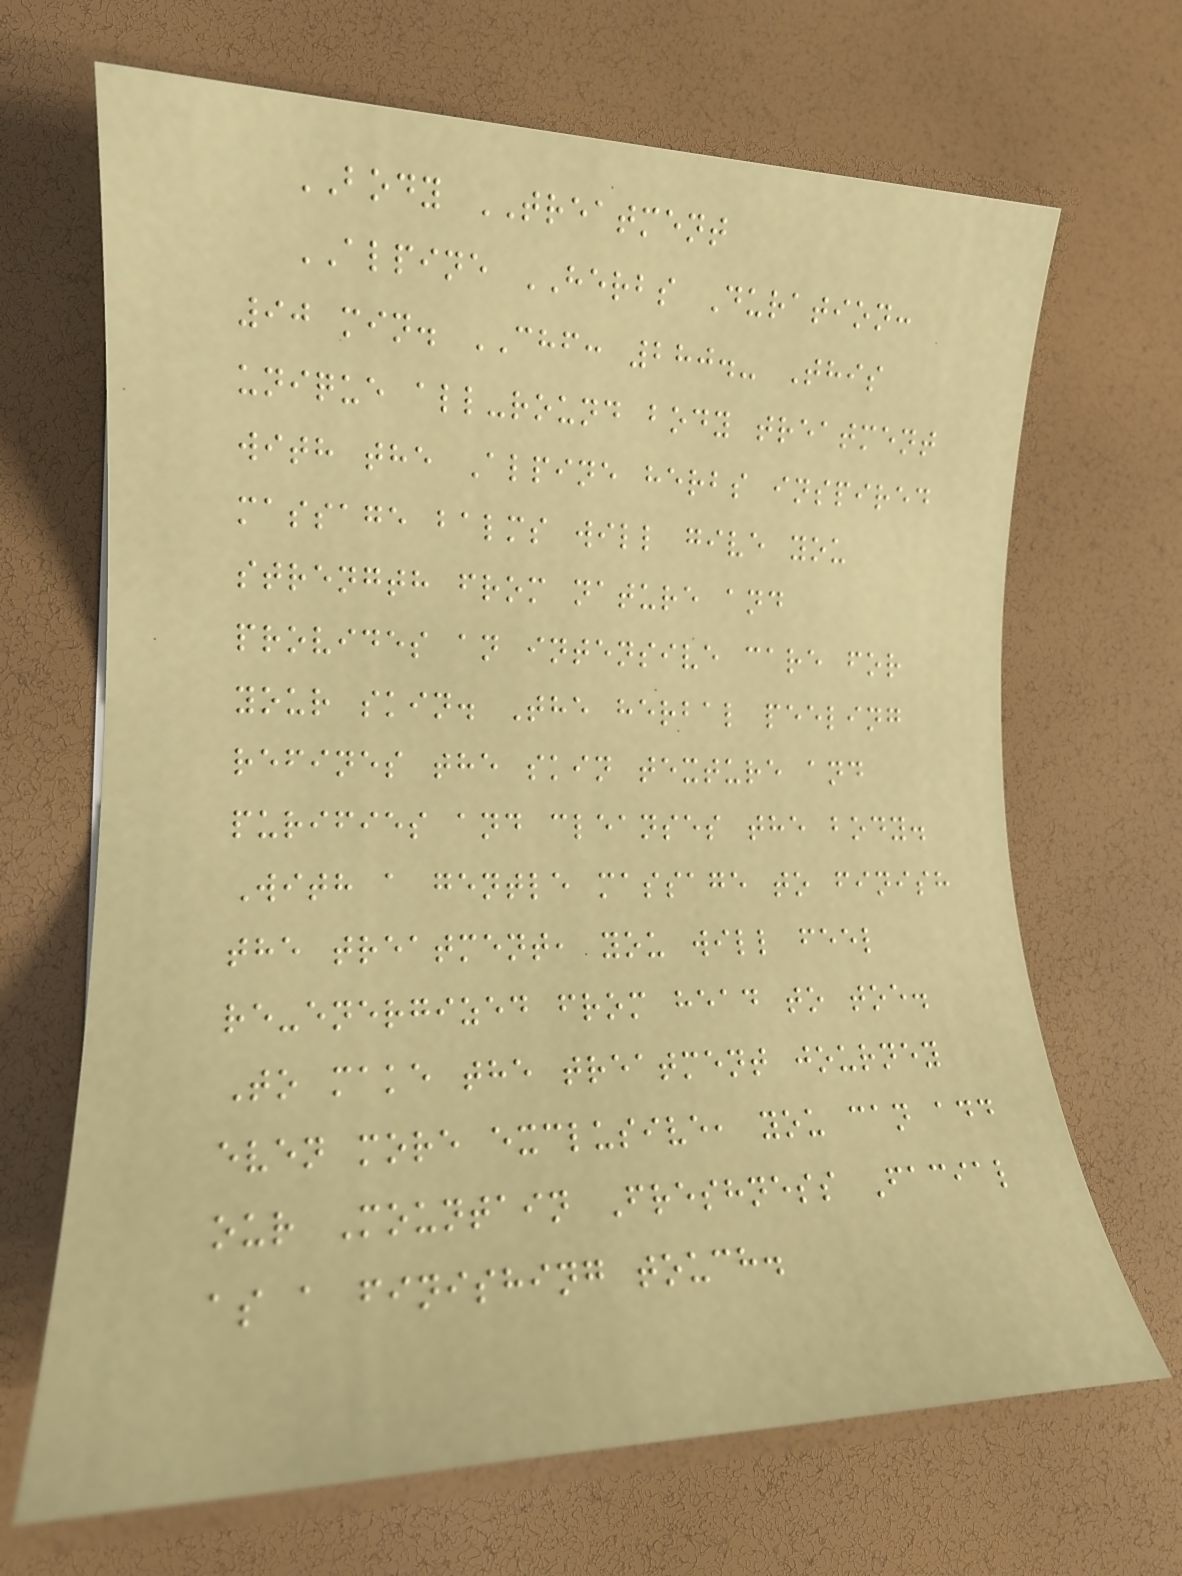BODY TREATMENT
ALPINE HERBS Duration:
90 min. CHF: 280.- This
unique all-round body treatment
with the Alpine herbs inspired
massage balms will give you
strength from nature and
provides an intensive care for
your skin. The herbal peeling
refines the skin texture and
purifies and cleanses the body.
With a gentle massage to finish
the treatment, you will feel
re-energized from head to toe.
To make the treatment journey
even more exclusive, you can add
our Mountain Freshness Facial
as a finishing touch.
